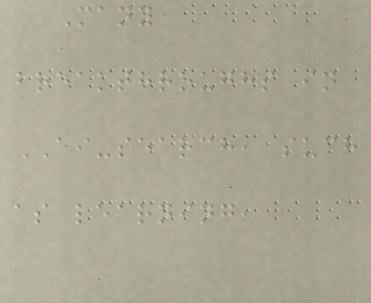Many
breakthroughs in
AI-search, such
as learning,
